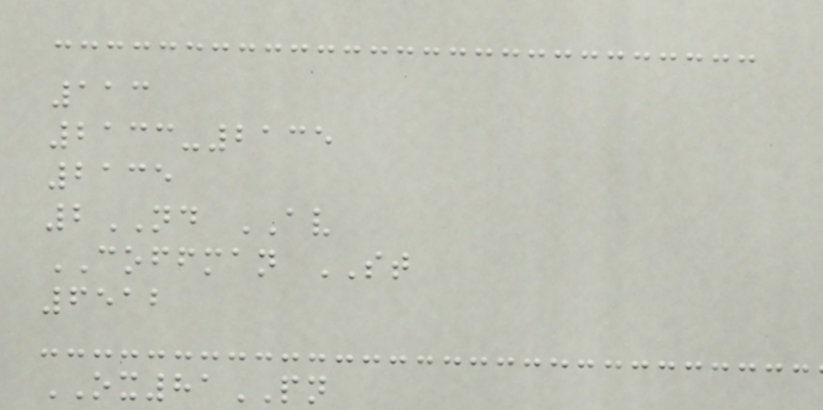113
2133-2135
2135
2ND AV
COFFMAN ST
6512
OX81PN
